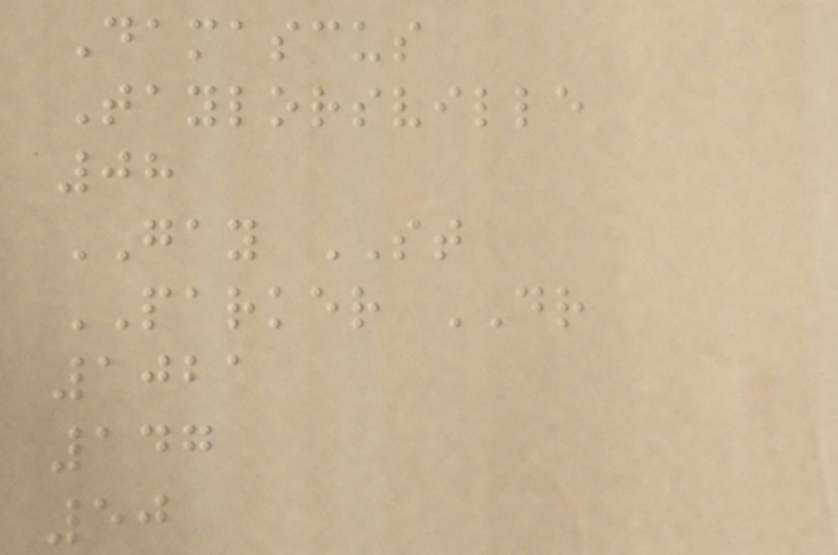Damascus
Taylorsville
08
GAY ST
PARKER DR
1021
147
50
